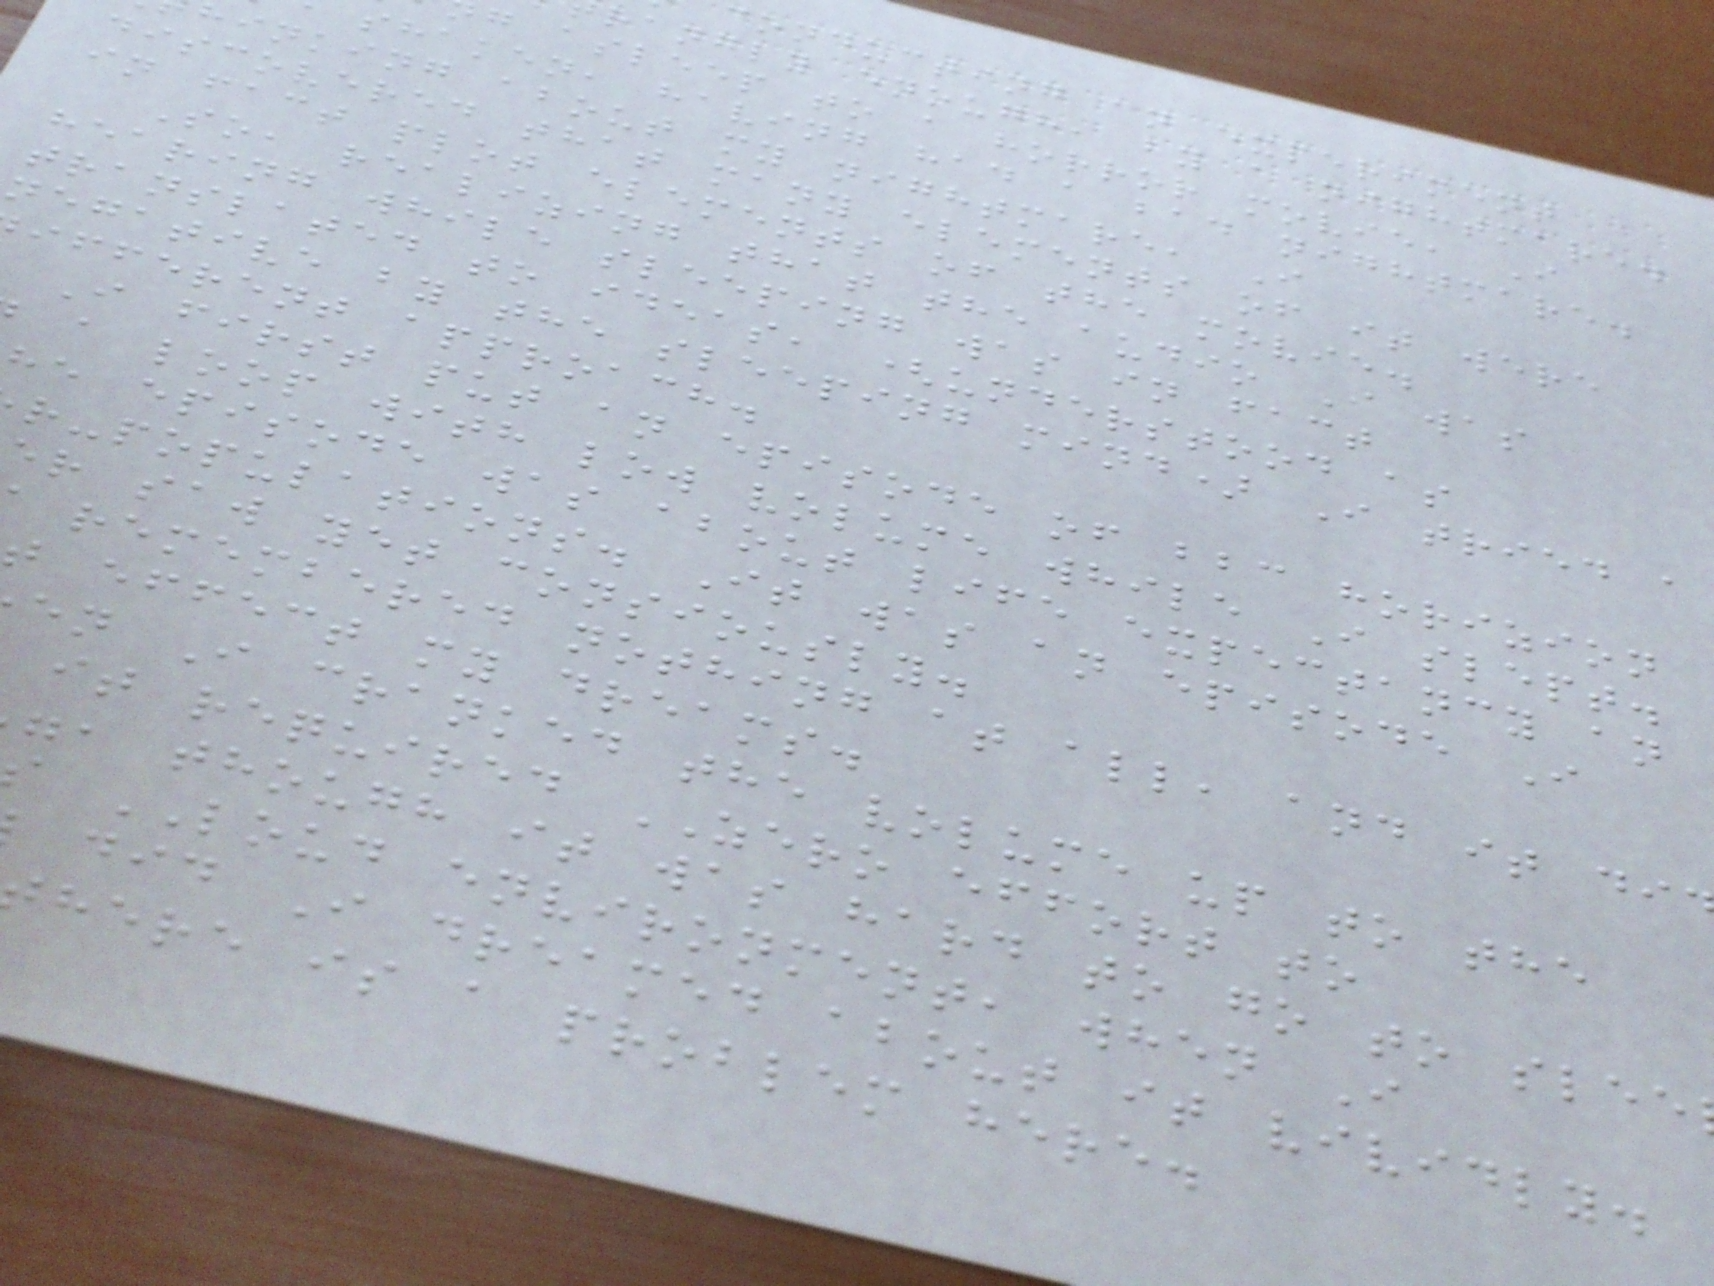conducting an experiment
rangly enough, by a nightmare.
g asleep to a horror movie, I
shaken, having had a bad nightmare.
inking about my nightmare, I
discovered that many elements of it were
in fact plot elements of the movie.
So, realizing that the audio I was
hearing while sleeping was in fact
translated to ideas, (understood as
negative by the sleeping mind) I tried a
ifferent approach.
I first put an episode of bbc horizion
a loop with low volume while I slept.
he episode was about life expectancy an
r-populations. It was an episode I
er saw yet consiously.
remembered nothing at all, and it di
effect my dreams.
en I cranked the volume up to the
it required ZERO effort to
, though it was hard to go to slee
LOUD environment, when I
did I dreamed about it vividly.
here is a problem here.
